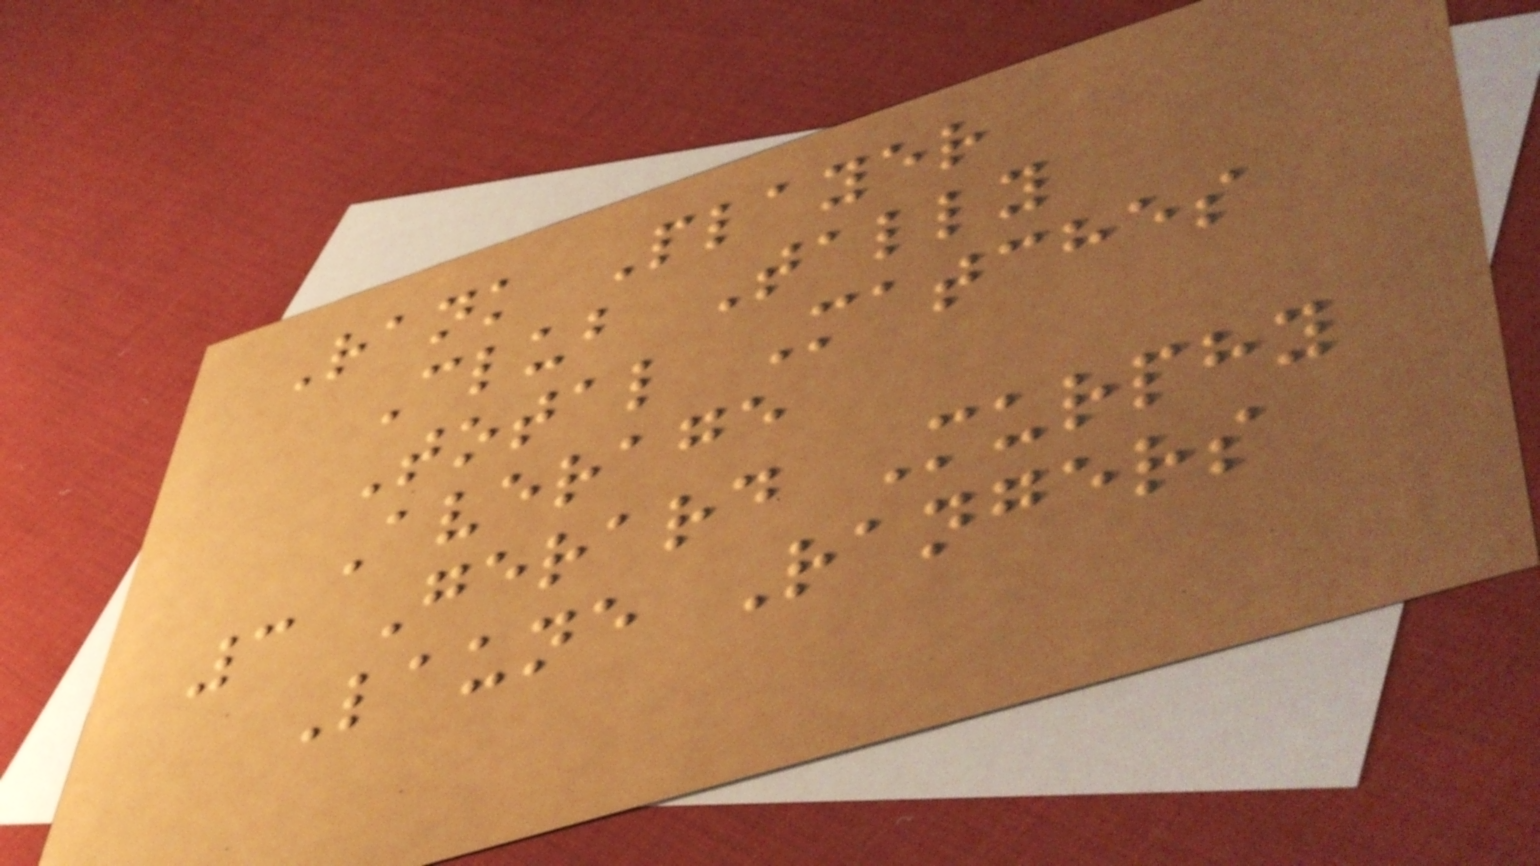Rank Player
Club Tally
Total Matches
Average
3 Gerard Murphy
Laune Rangers
